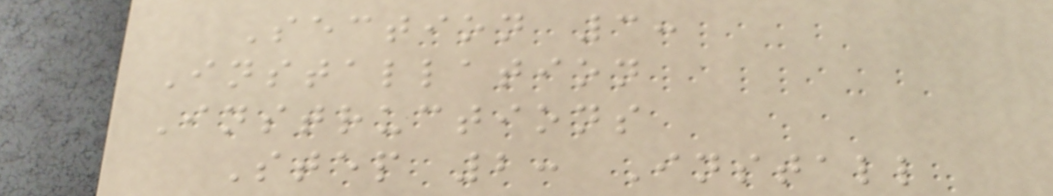Section 3:
Installation
Instructions
Step 2: Install
